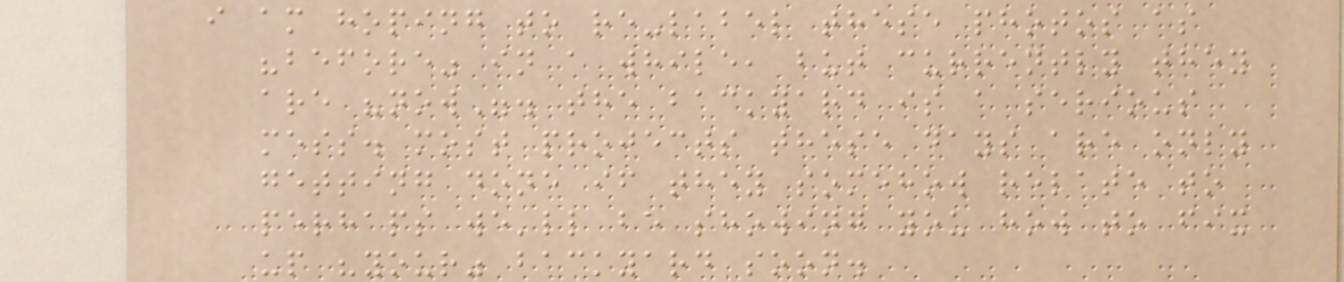i am hoping to re-label these photos as
"before" in a while, but currently they
are "now". the backyard is a serious
mess. most projects these days are only
getting done if they somehow relate to
perhaps we'll be showing you how to fix
up "your" backyard soon.
